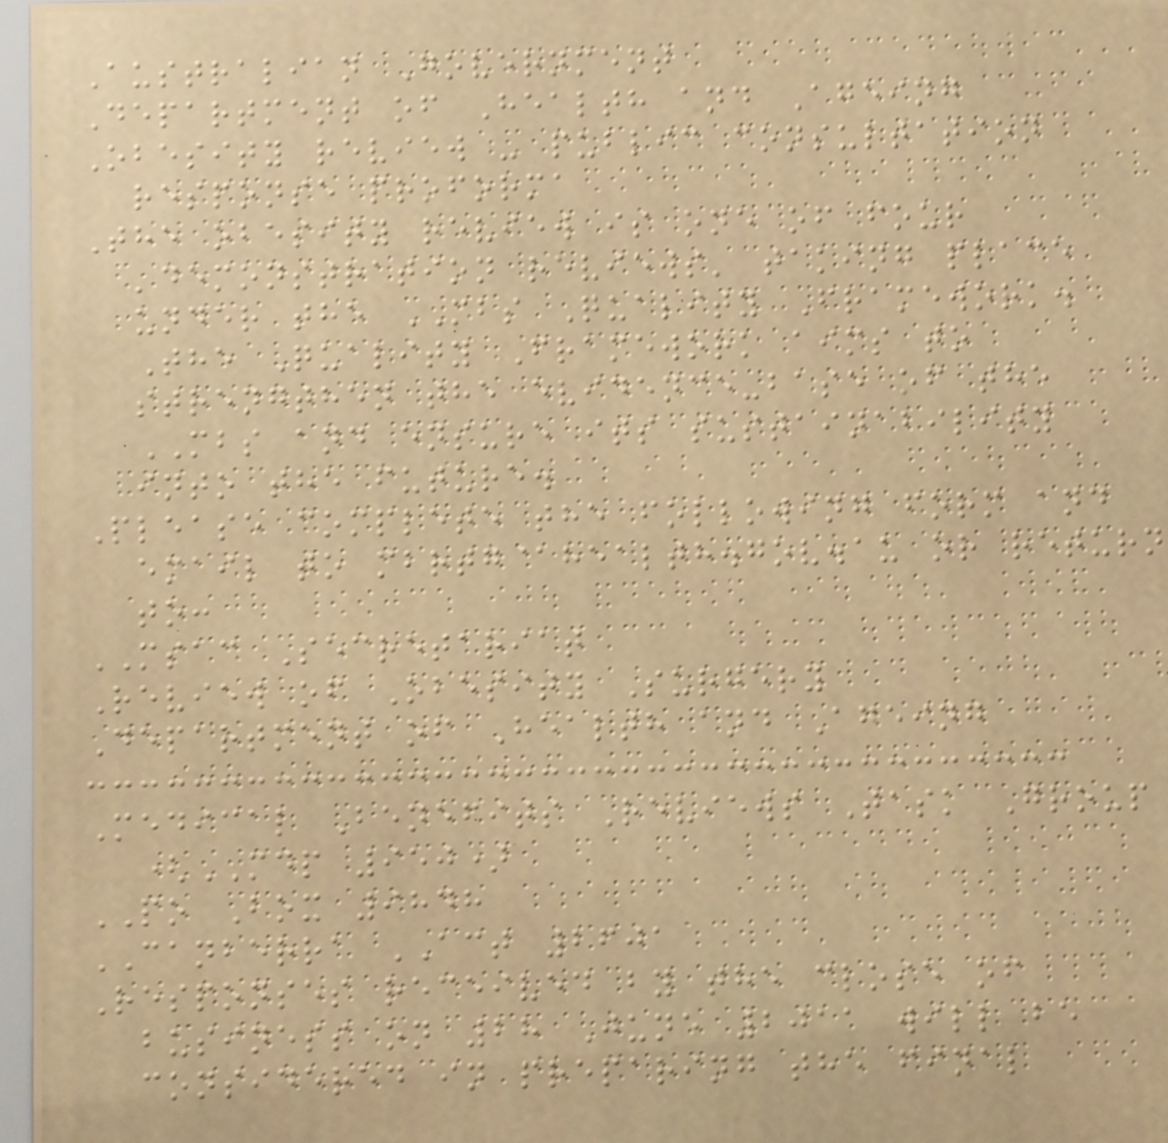Australian Government
Department of Health and Ageing
Obesity review - public consultation
response proforma
The obesity review is one of four
'demonstration reviews' taking place
under the MBS Quality Framework.
The Quality Framework aims to
strengthen the evidence-base of the
MBS and ensure its sustainability
into the future.
Please complete the following form and
email to mbrtg@health.gov.au or return
to:
MSAC Secretariat
Review of Obesity Surgery
Department of Health and Ageing
Medical Benefits Reviews Task Group
(MDP 950)
PO Box 9848
CANBERRA ACT 2601
Responses received by the close of
business on 28 June 2011 will be
considered in preparing the final
